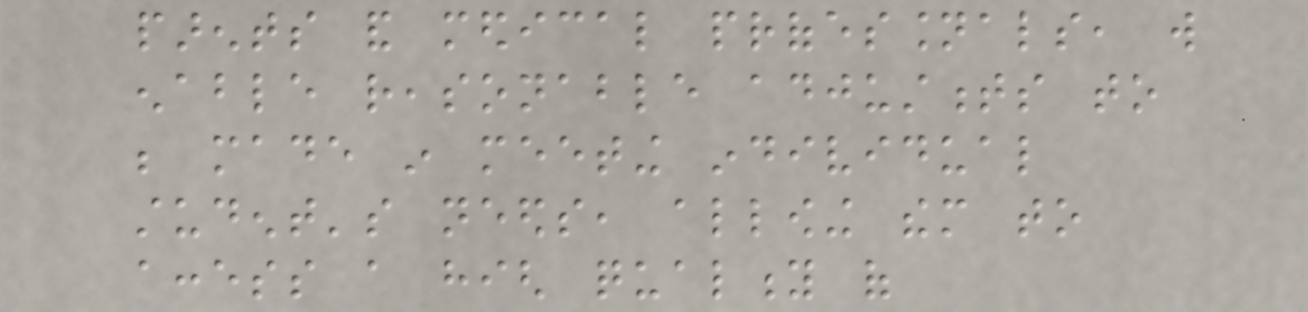parents and medical professionals, will
enable reasonable adjustments to
be made in meeting individual
student's needs, allowing them to
access a high quality of
